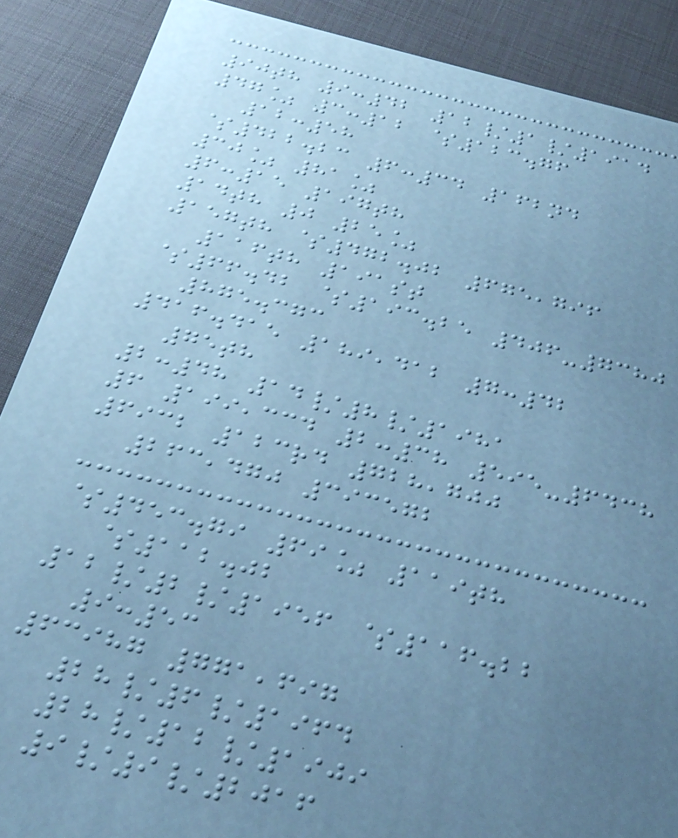90th 9:42 12/1/1914
47% 3:12 $123.76
12:58
$422.23 6:34 162nd
30% 81%
6:15 197th
14th 0 25%
157th $472.02 675,796
116th 191st
$66.42 $193.25 406-7380
875.373
416.415 189,412 7:42
75th
2:48 14/8/1981
6 199,334 2:38 595-6438
6932 123rd 728,700
263,470 393572
$453.79 69% 119th
$112.02
12/2/1956 $116.22
9:53
63987 771,697
28/6/1964
28/12/1909
9/9/2016
